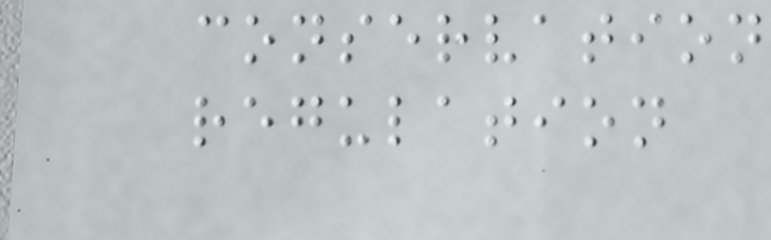conservation
regulation
